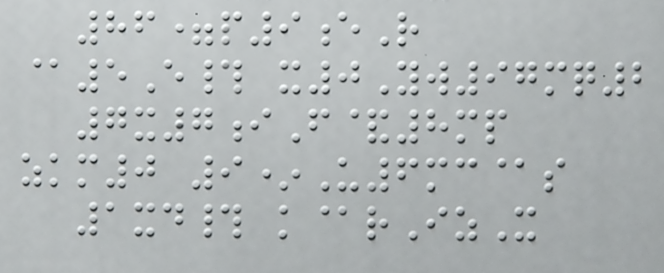86=p9eR
@5E# x0Yw97mq2
7x7iF&8mp
zkm0 9*U6mc@s
1xd# k@rIzX
